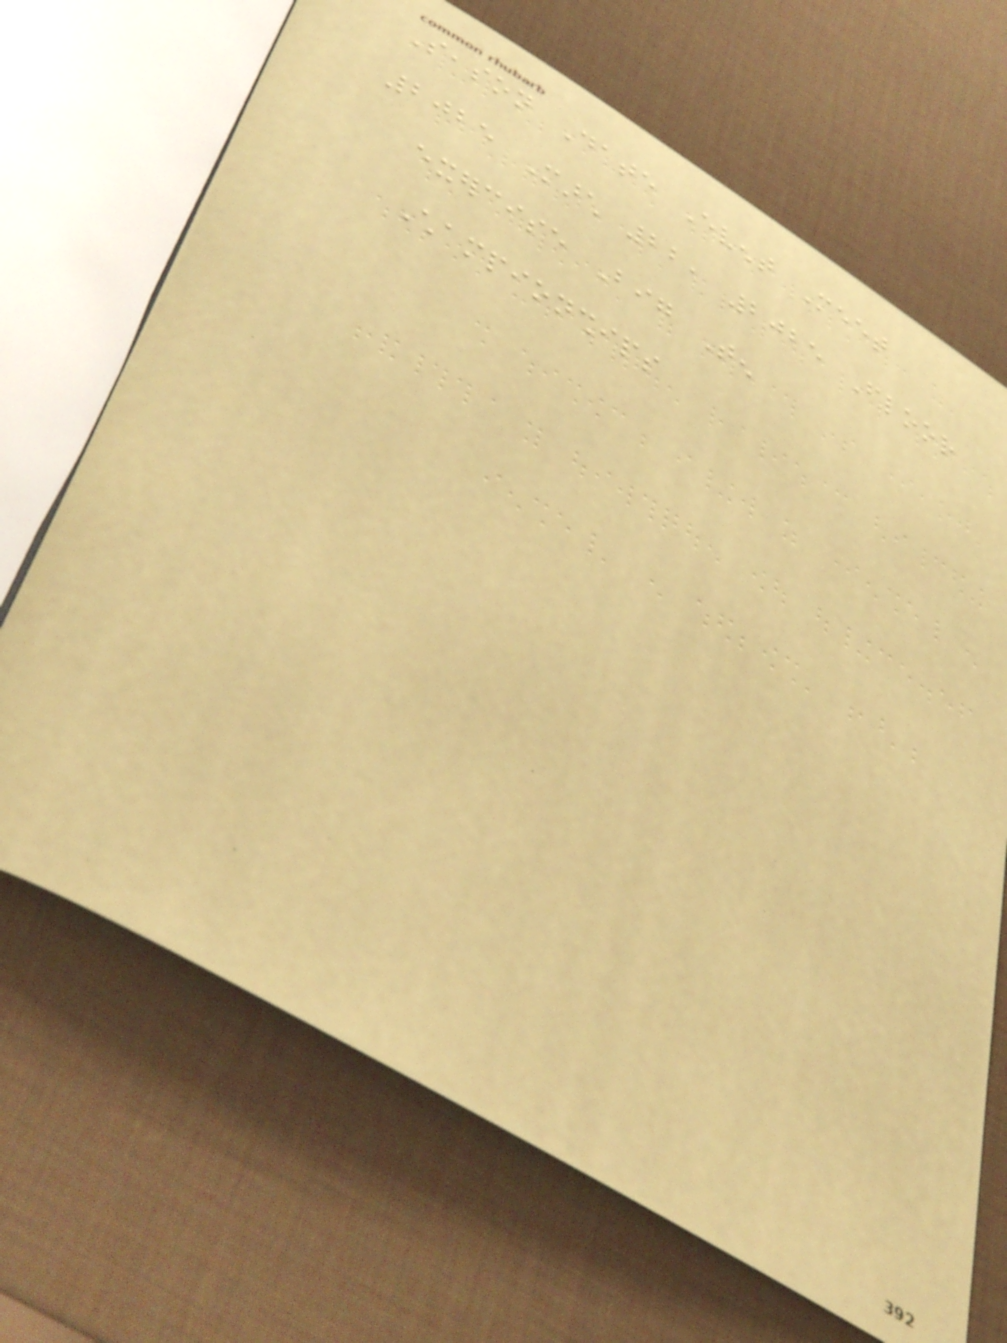Season Date Event Meet
2025 March 22, 2025 Floor
exercise Big Ten
Championships
